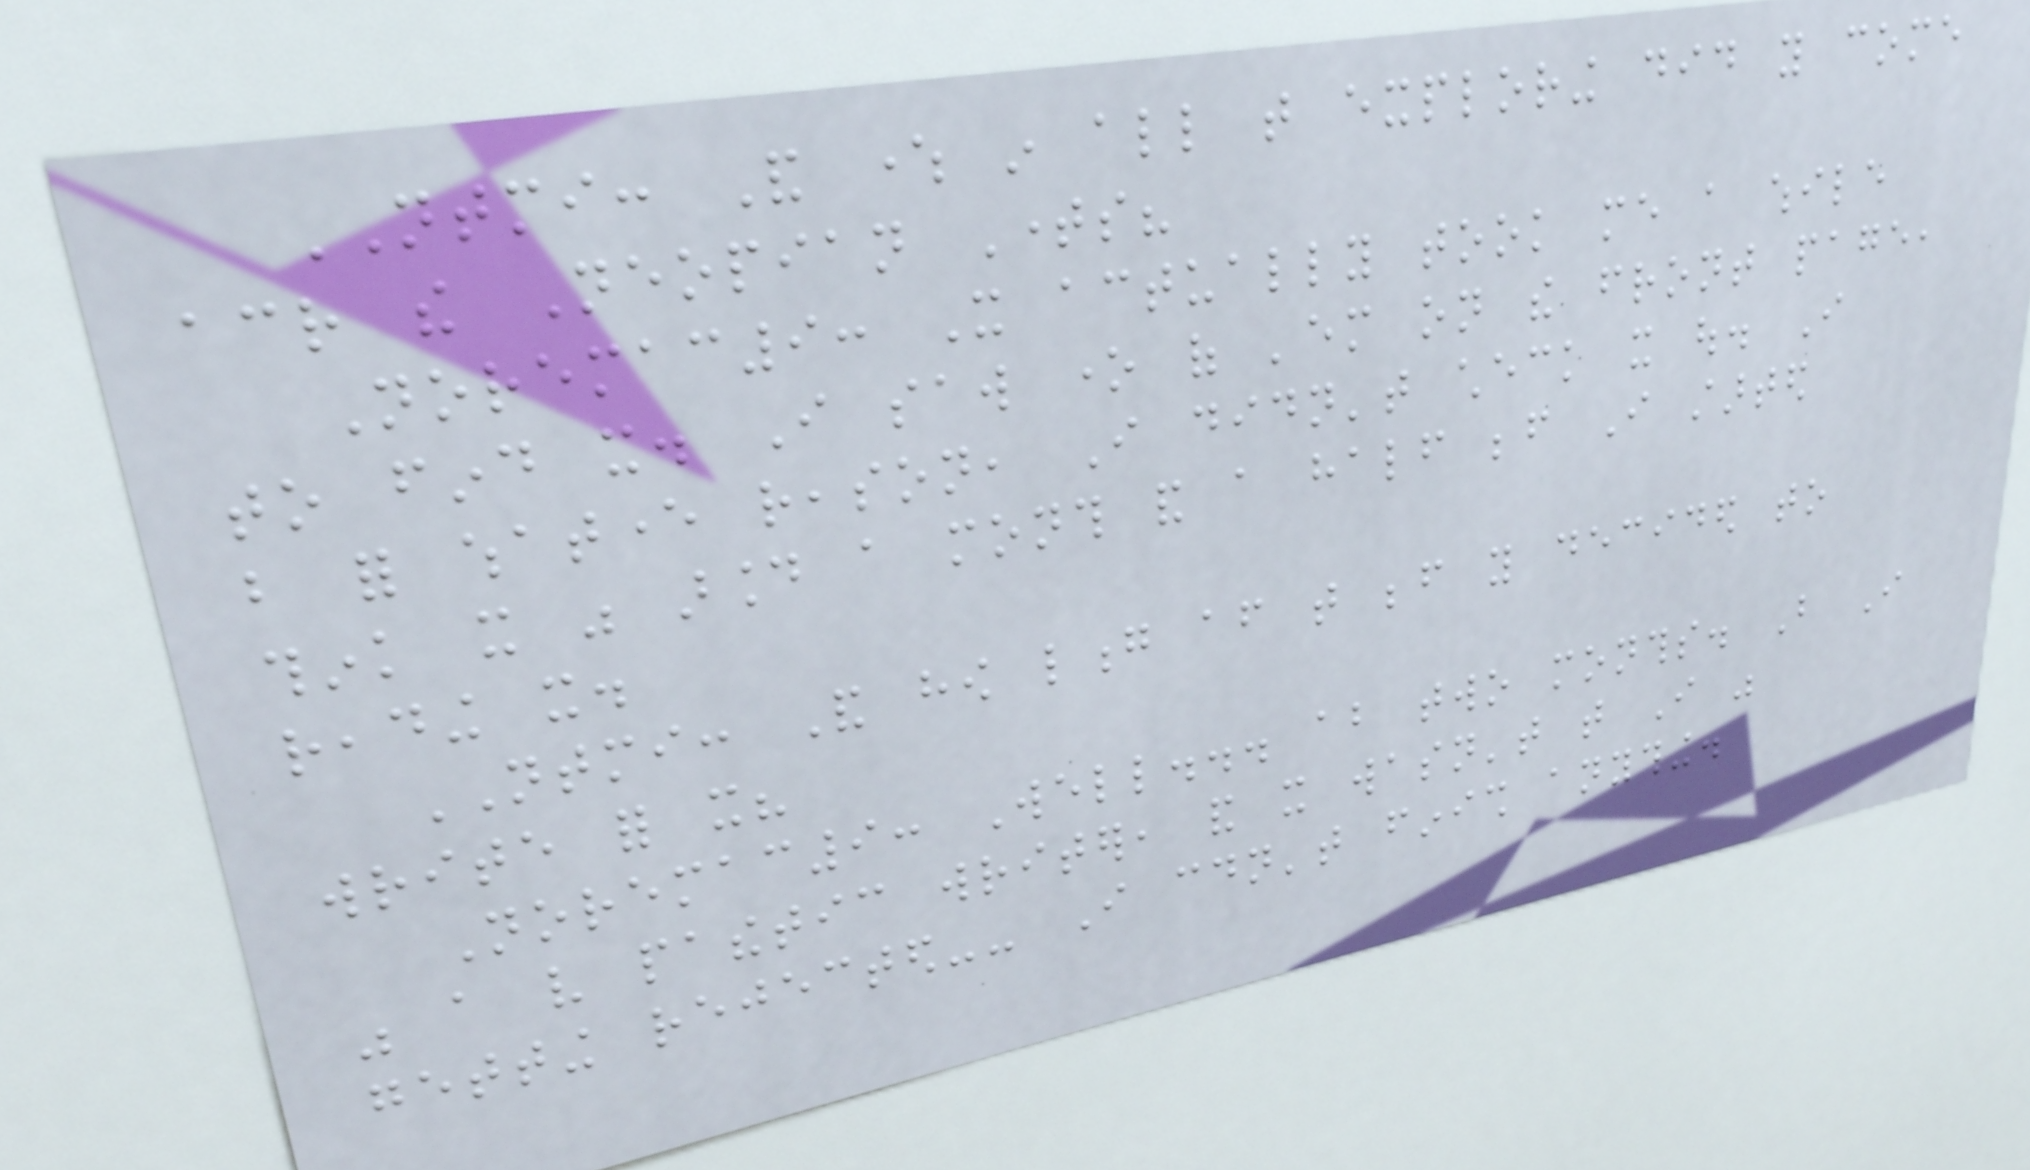NTMI: And where in all that exploring did you come
across the Neopian Times?
Noremac9: It actually took me a while
to find it. I saw one of 'em on the front page,
but for whatever reason, I didn't check it out. I
think it was around a month and a half before I started
reading it.
NTMI: And how long after that before you decided to
write for it?
Noremac9: Well... about two months. But I
was a very pathetic writer, and it wasn't that I was
getting rejected-- I couldn't finish anything.
